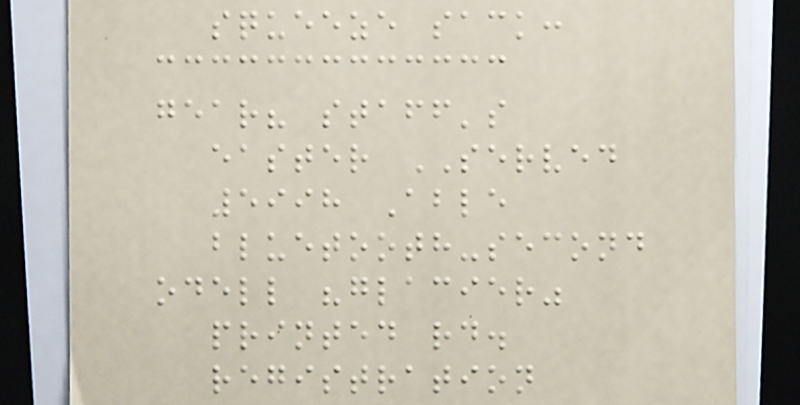squeeze sack:
gear? staff's
easter SERVED
5998 Able
bluetooth-second
odell "glacier"
printed rd.
registration
